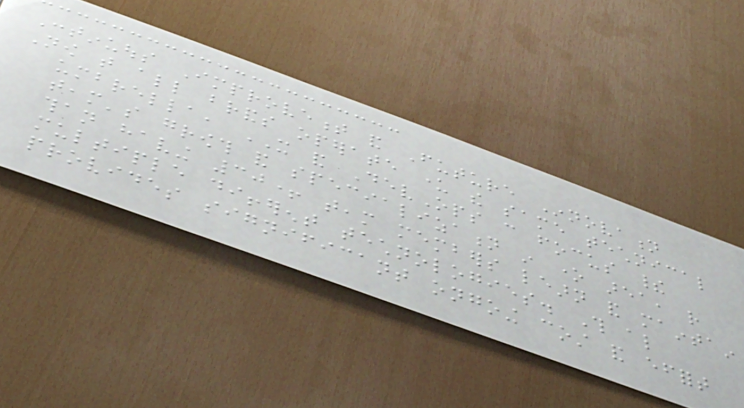Continuous Improvement and Future Innovation
Now that all brands operate under the same technical
umbrella, IT and DevOps can focus their
team's growth and specialization in one area, rather
than having 30+ team members learn and maintain
multiple different technologies. This also
provides significant ongoing cost and effort
